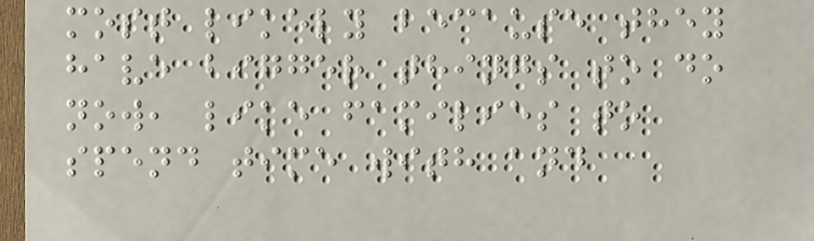most likely because they
have bigger things to do
now, like families to
spend time with and
